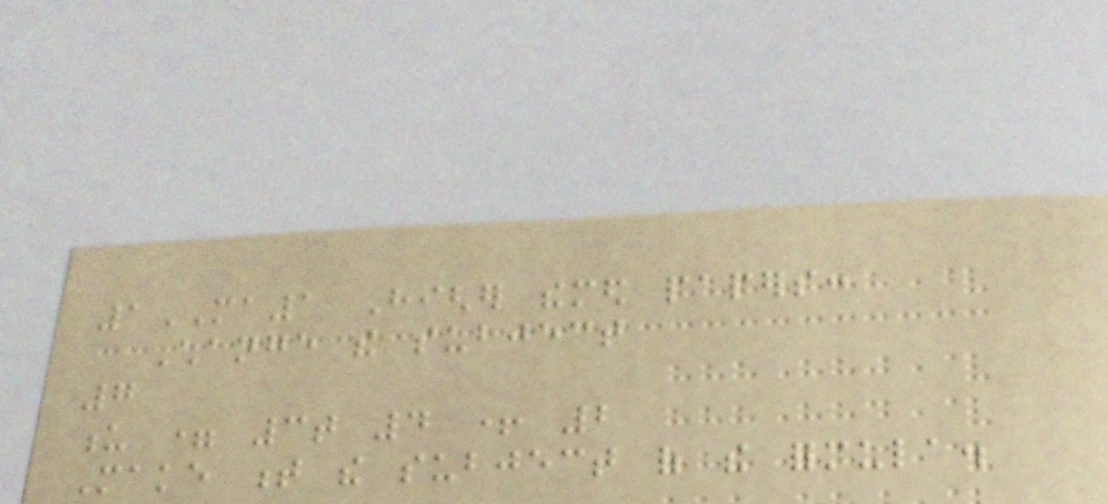1MA1 Higher themed papers:
Change the subject
7
u = 3t 4 + 2
Make t the subject of the formula.
